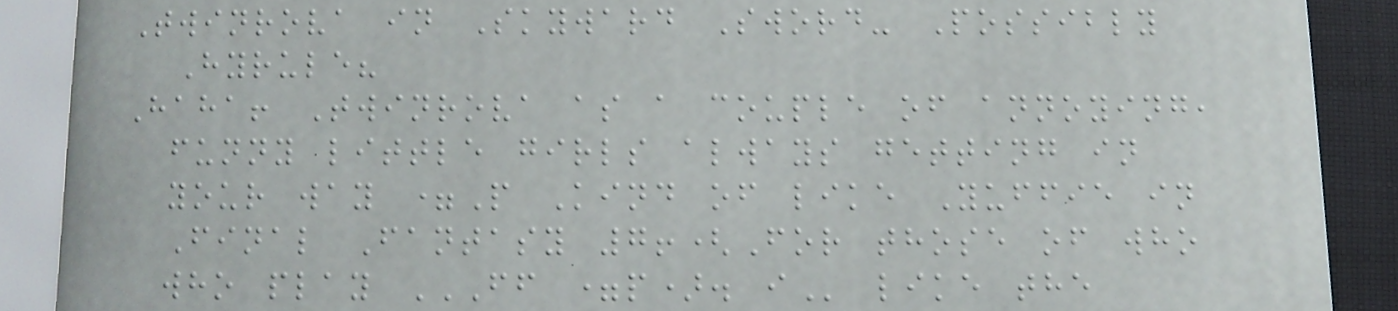Twinrova in Skyward Sword- Possibly
Hyrule?
Haha! Twinrova as a couple of annoying,
funny little girls always getting in
your way =P Kind of like Yuffie in
Final Fantasy 7!(For those of who
who play FF =P). I like the
